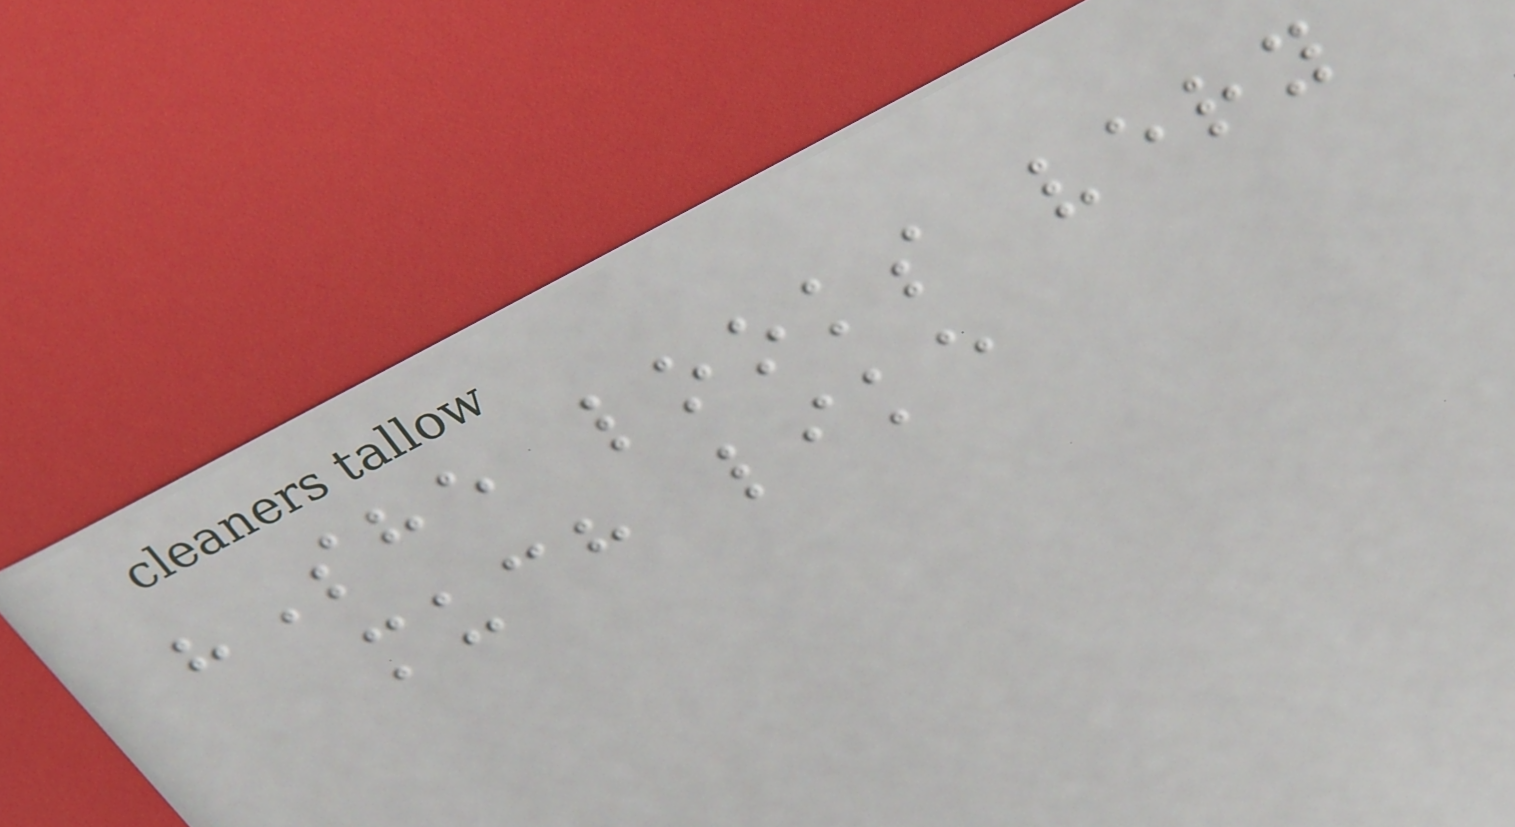"She looks very
much like
